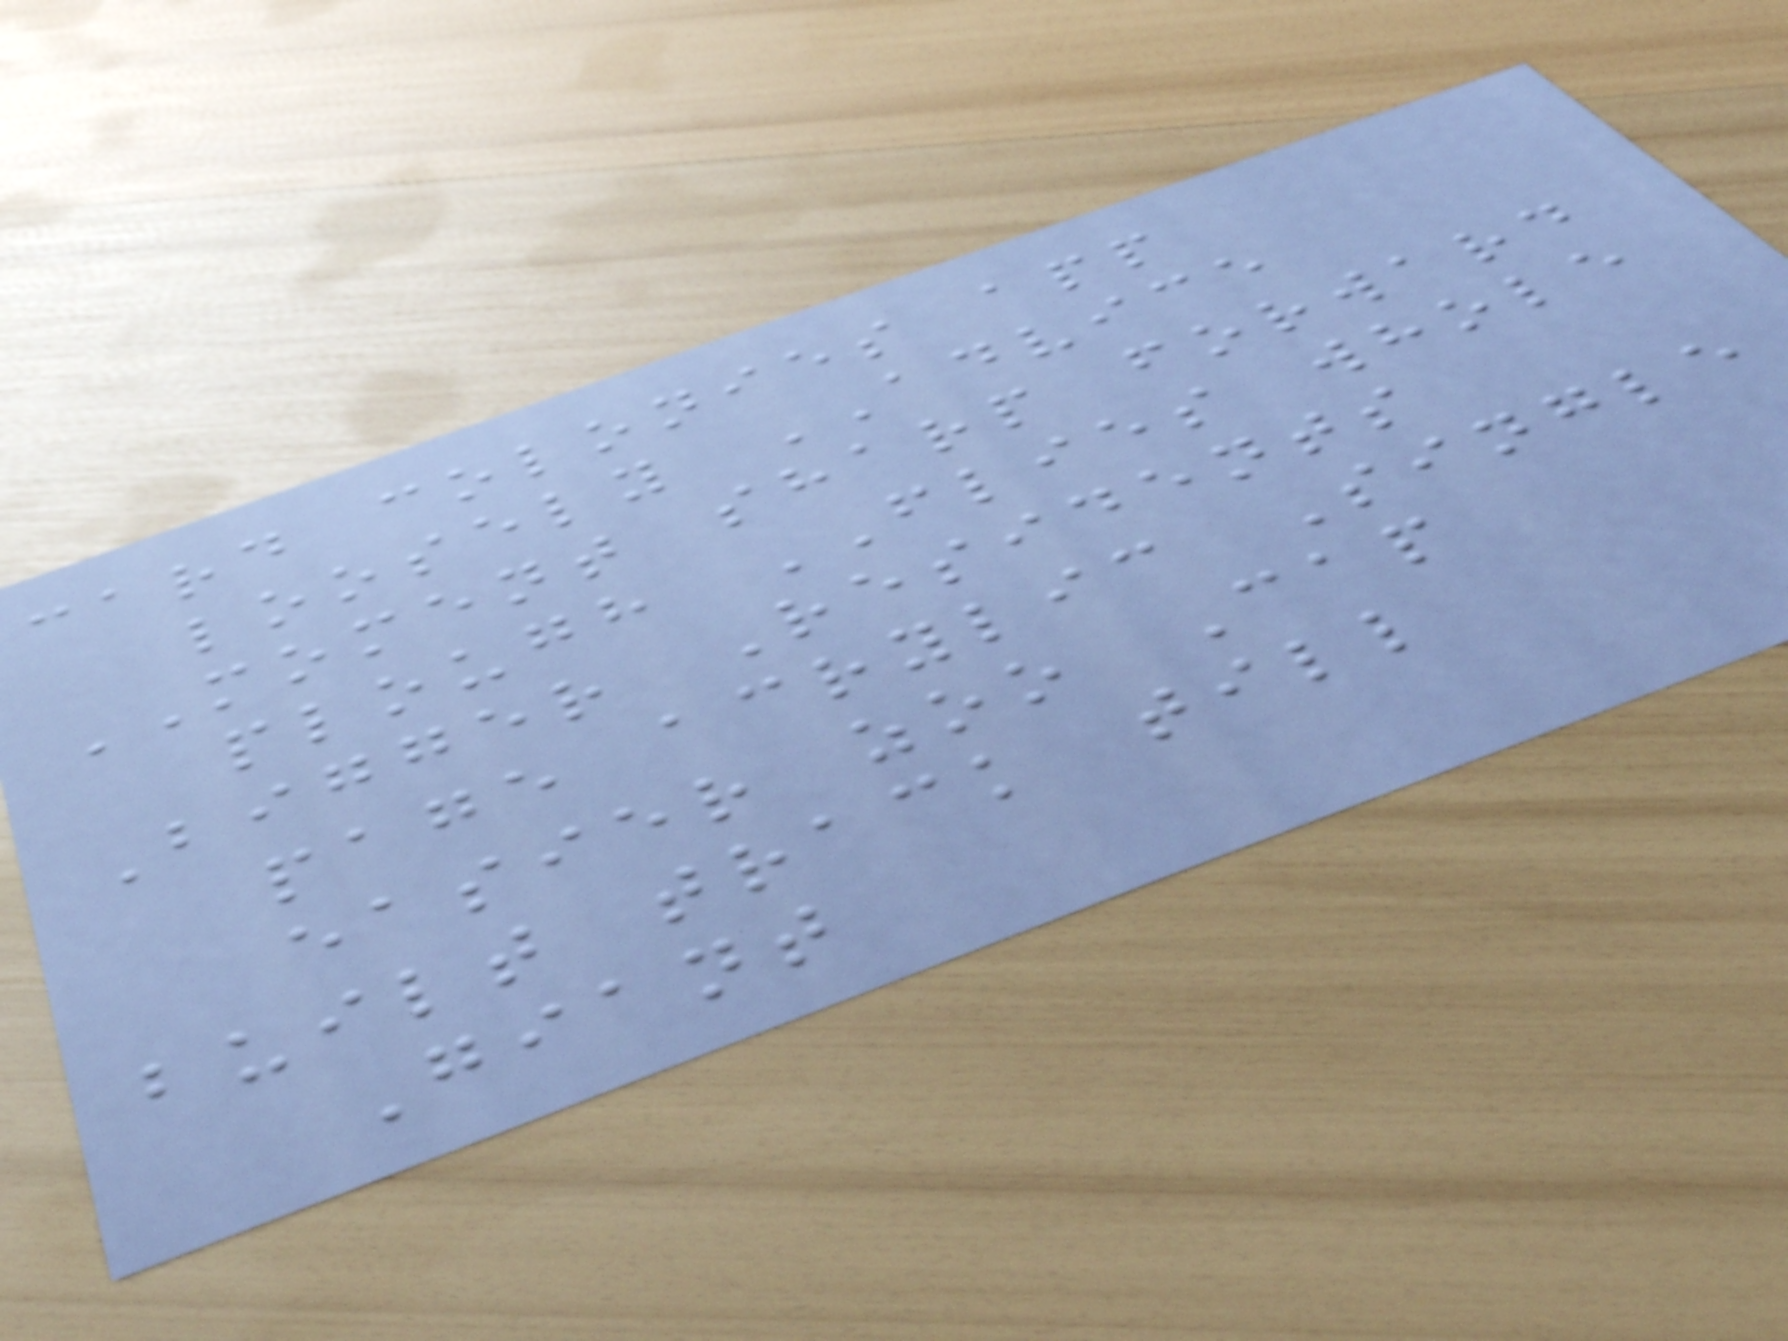card colonies app
loosely ADVICE
MOMENT sharp forward
plough FLIES whole
Bigger Residents
page acrylic Single
easier zoo Cap
built track till
Giant
